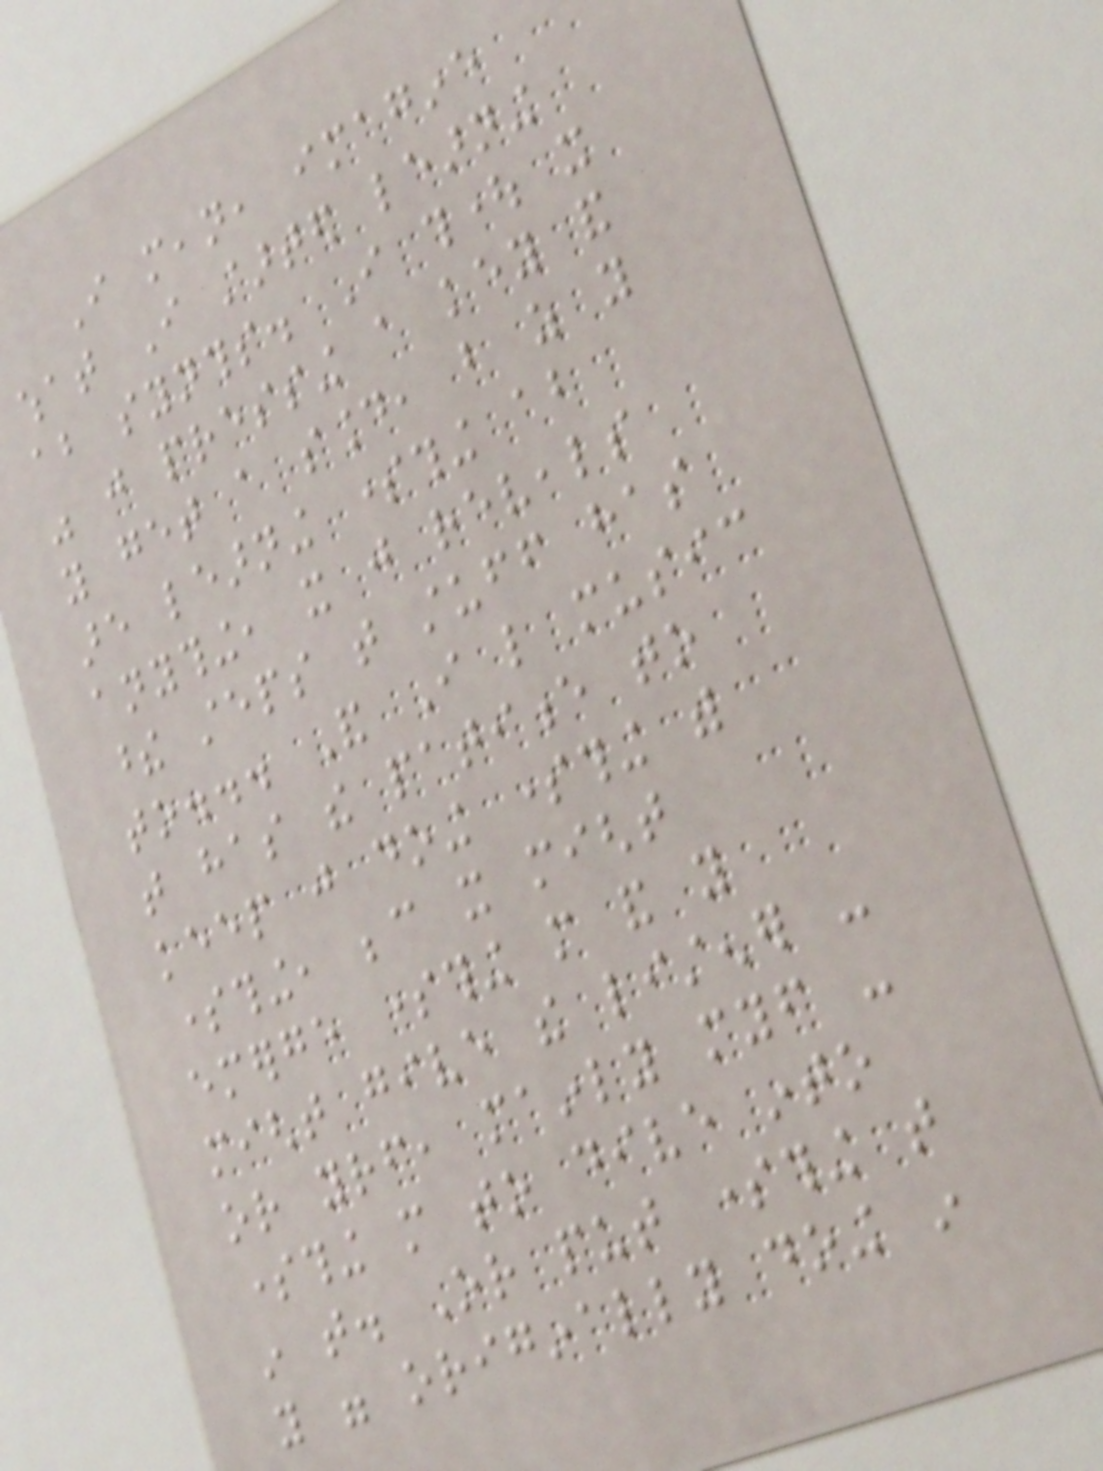I mean, imagine
what I started learning
about synths. I thought it
was just pressing a key and
you get a sound, but as you
are learning something about
anything, it just reveals
these steps that stuff has
to... And I like music
that has the patience to
keep just doing something with
something, because it might
emerge something more and you
might give the listener -
or yourself, mainly myself -
something more to dive into
in that. Or put something that
you were originally doing in
